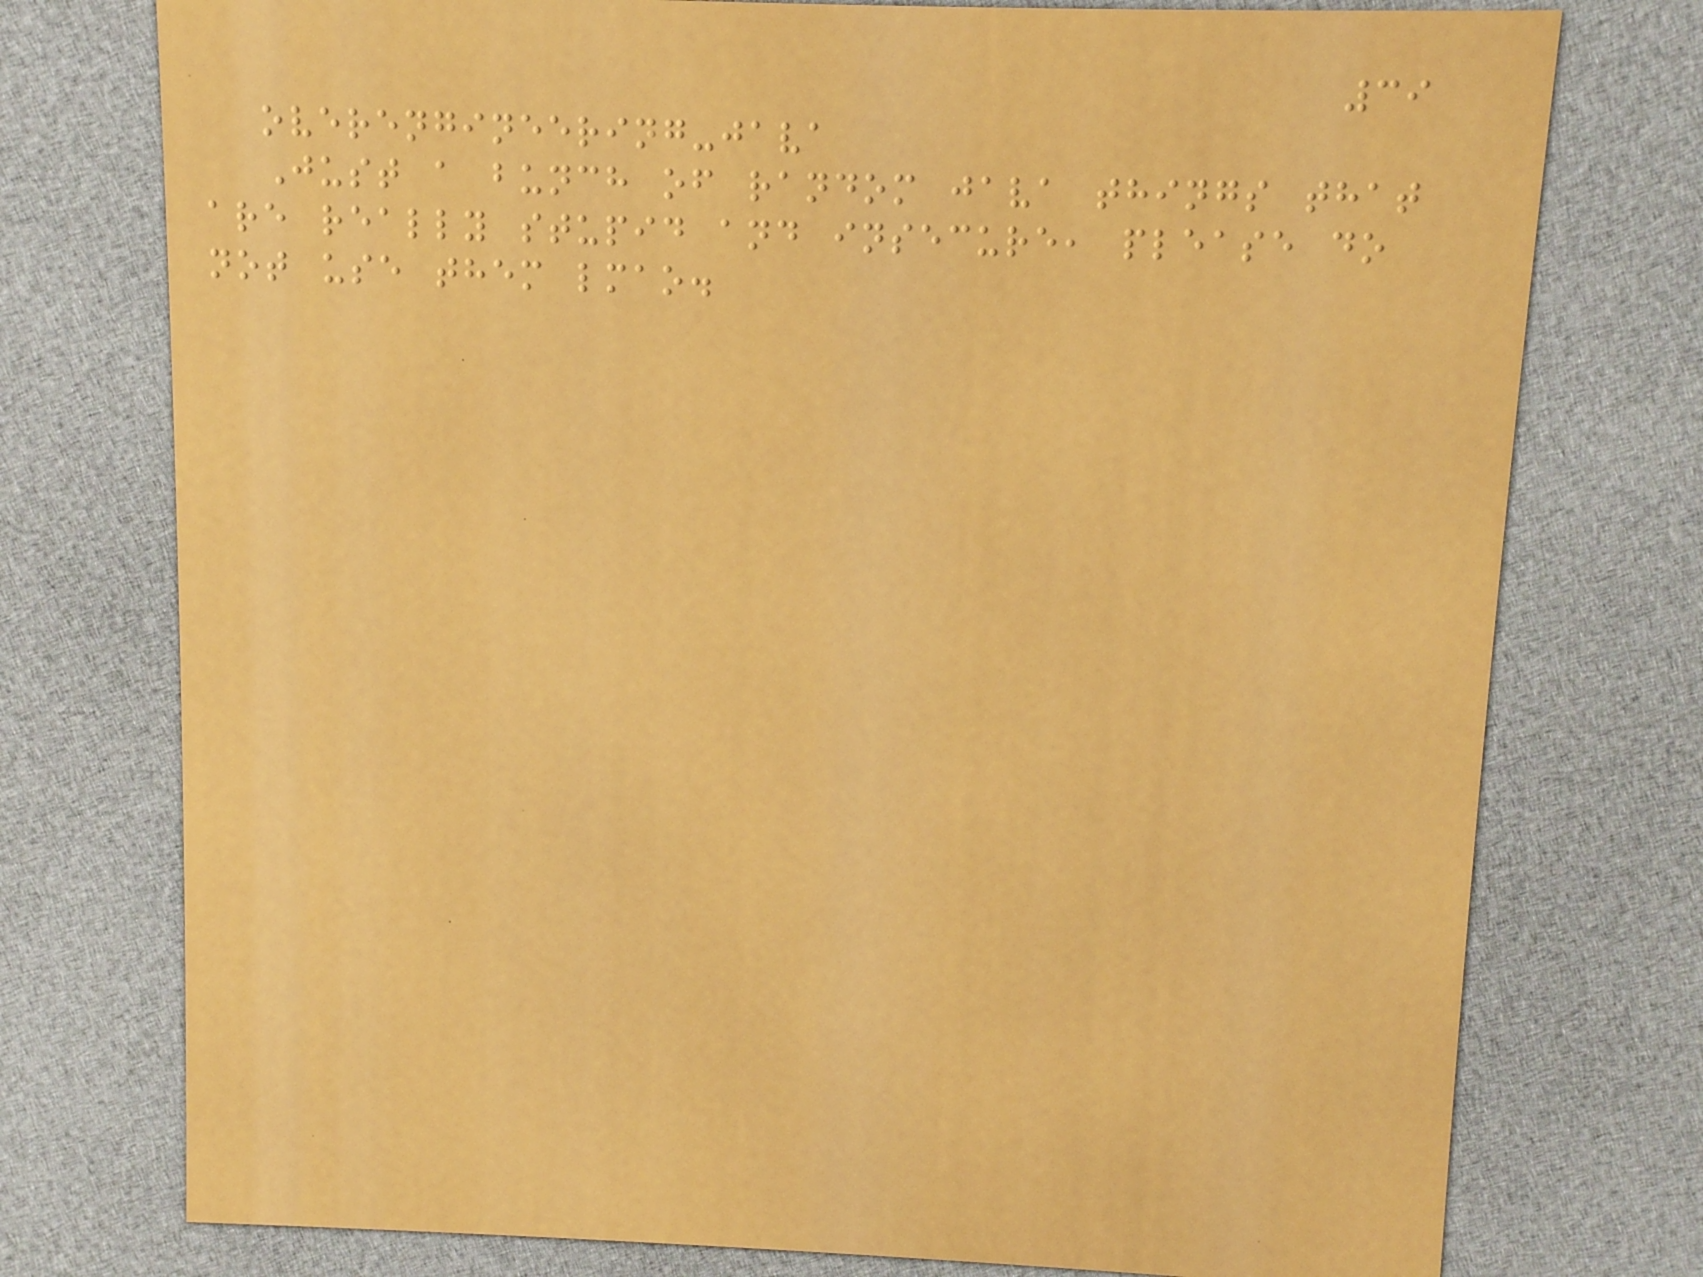39
overengineering-java
Just a bunch of random java things that
are really stupid and insecure, please do
not use them lmao.
